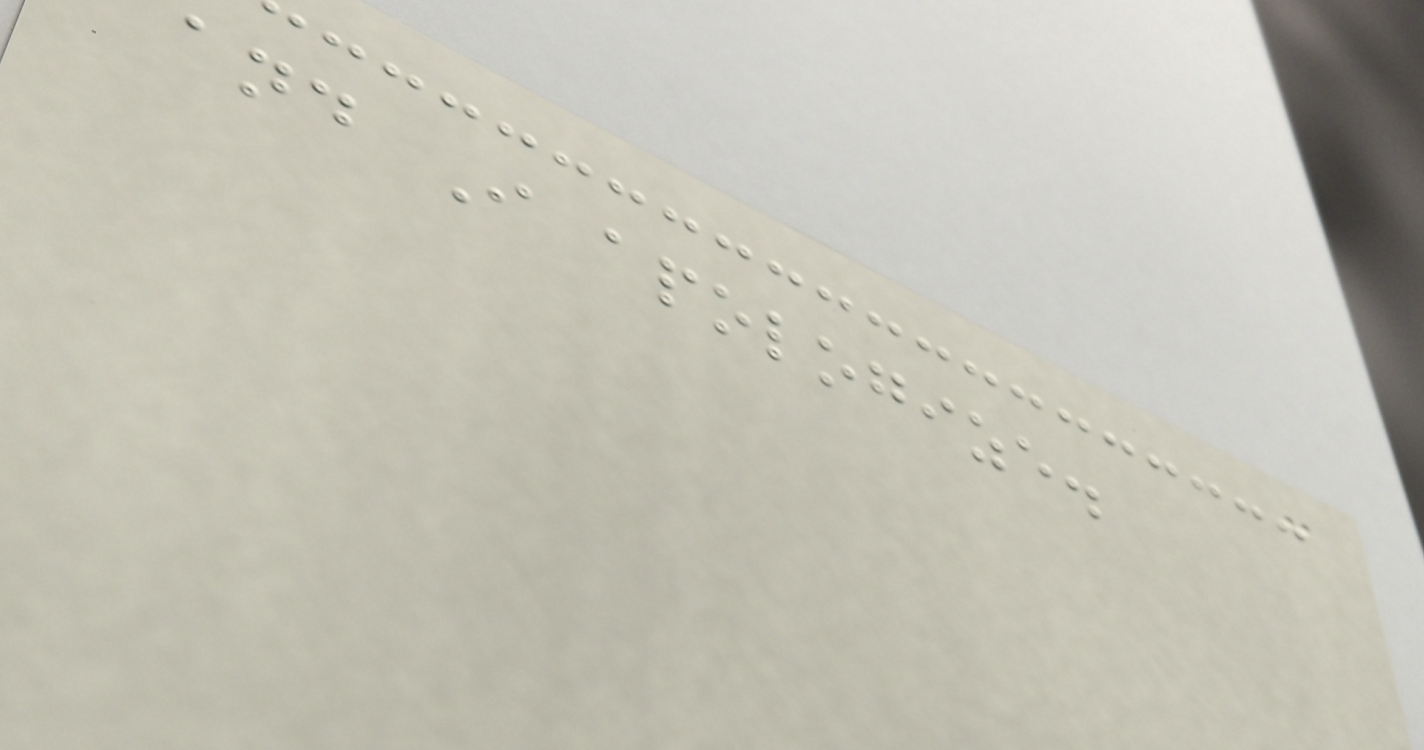and I apologize.
